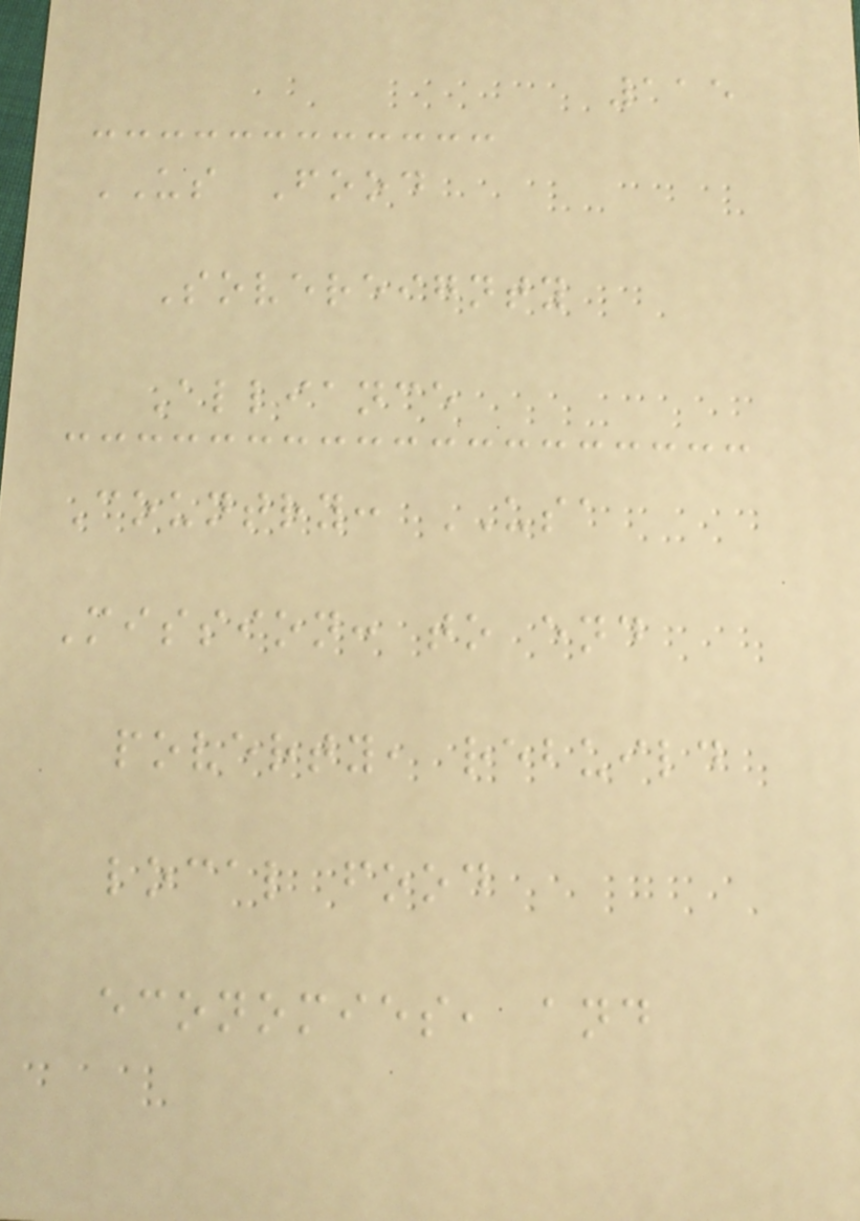115
US Food
Sovereignty
Alliance
Country: USA
Mission: to end
poverty, rebuild
local food
economies, and
